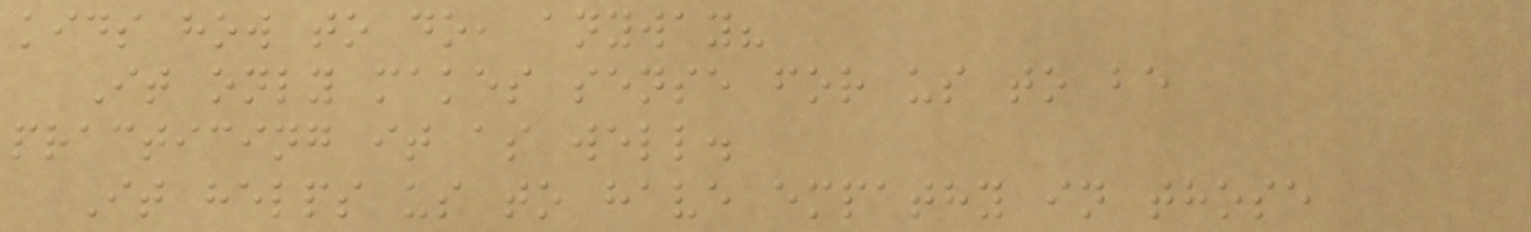kids how to do, anyway?
It only makes sense for us to be
practicing it as well.
It helps us to have empathy in those
